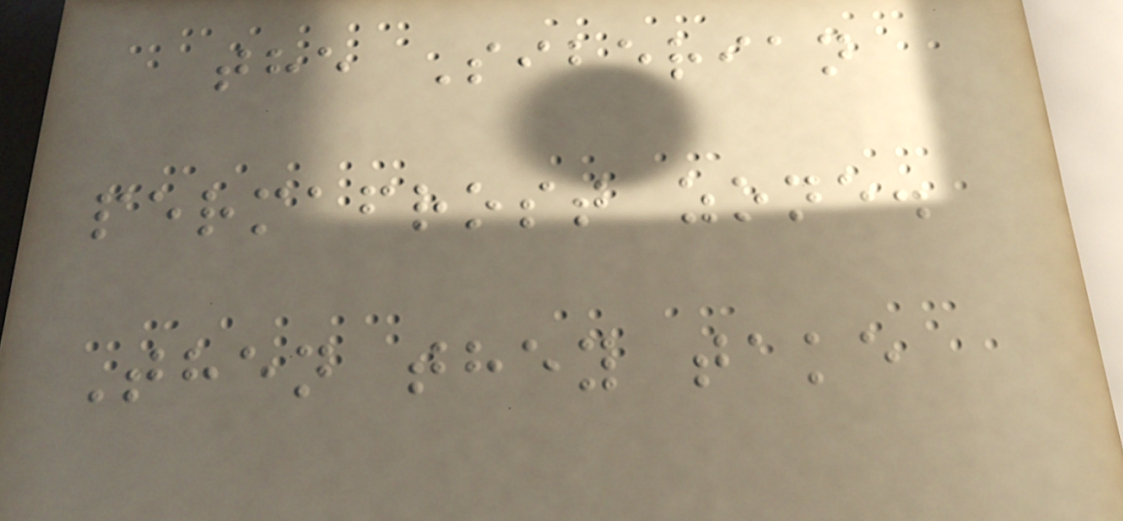the Siberian
permafrost zone.
Then they take
